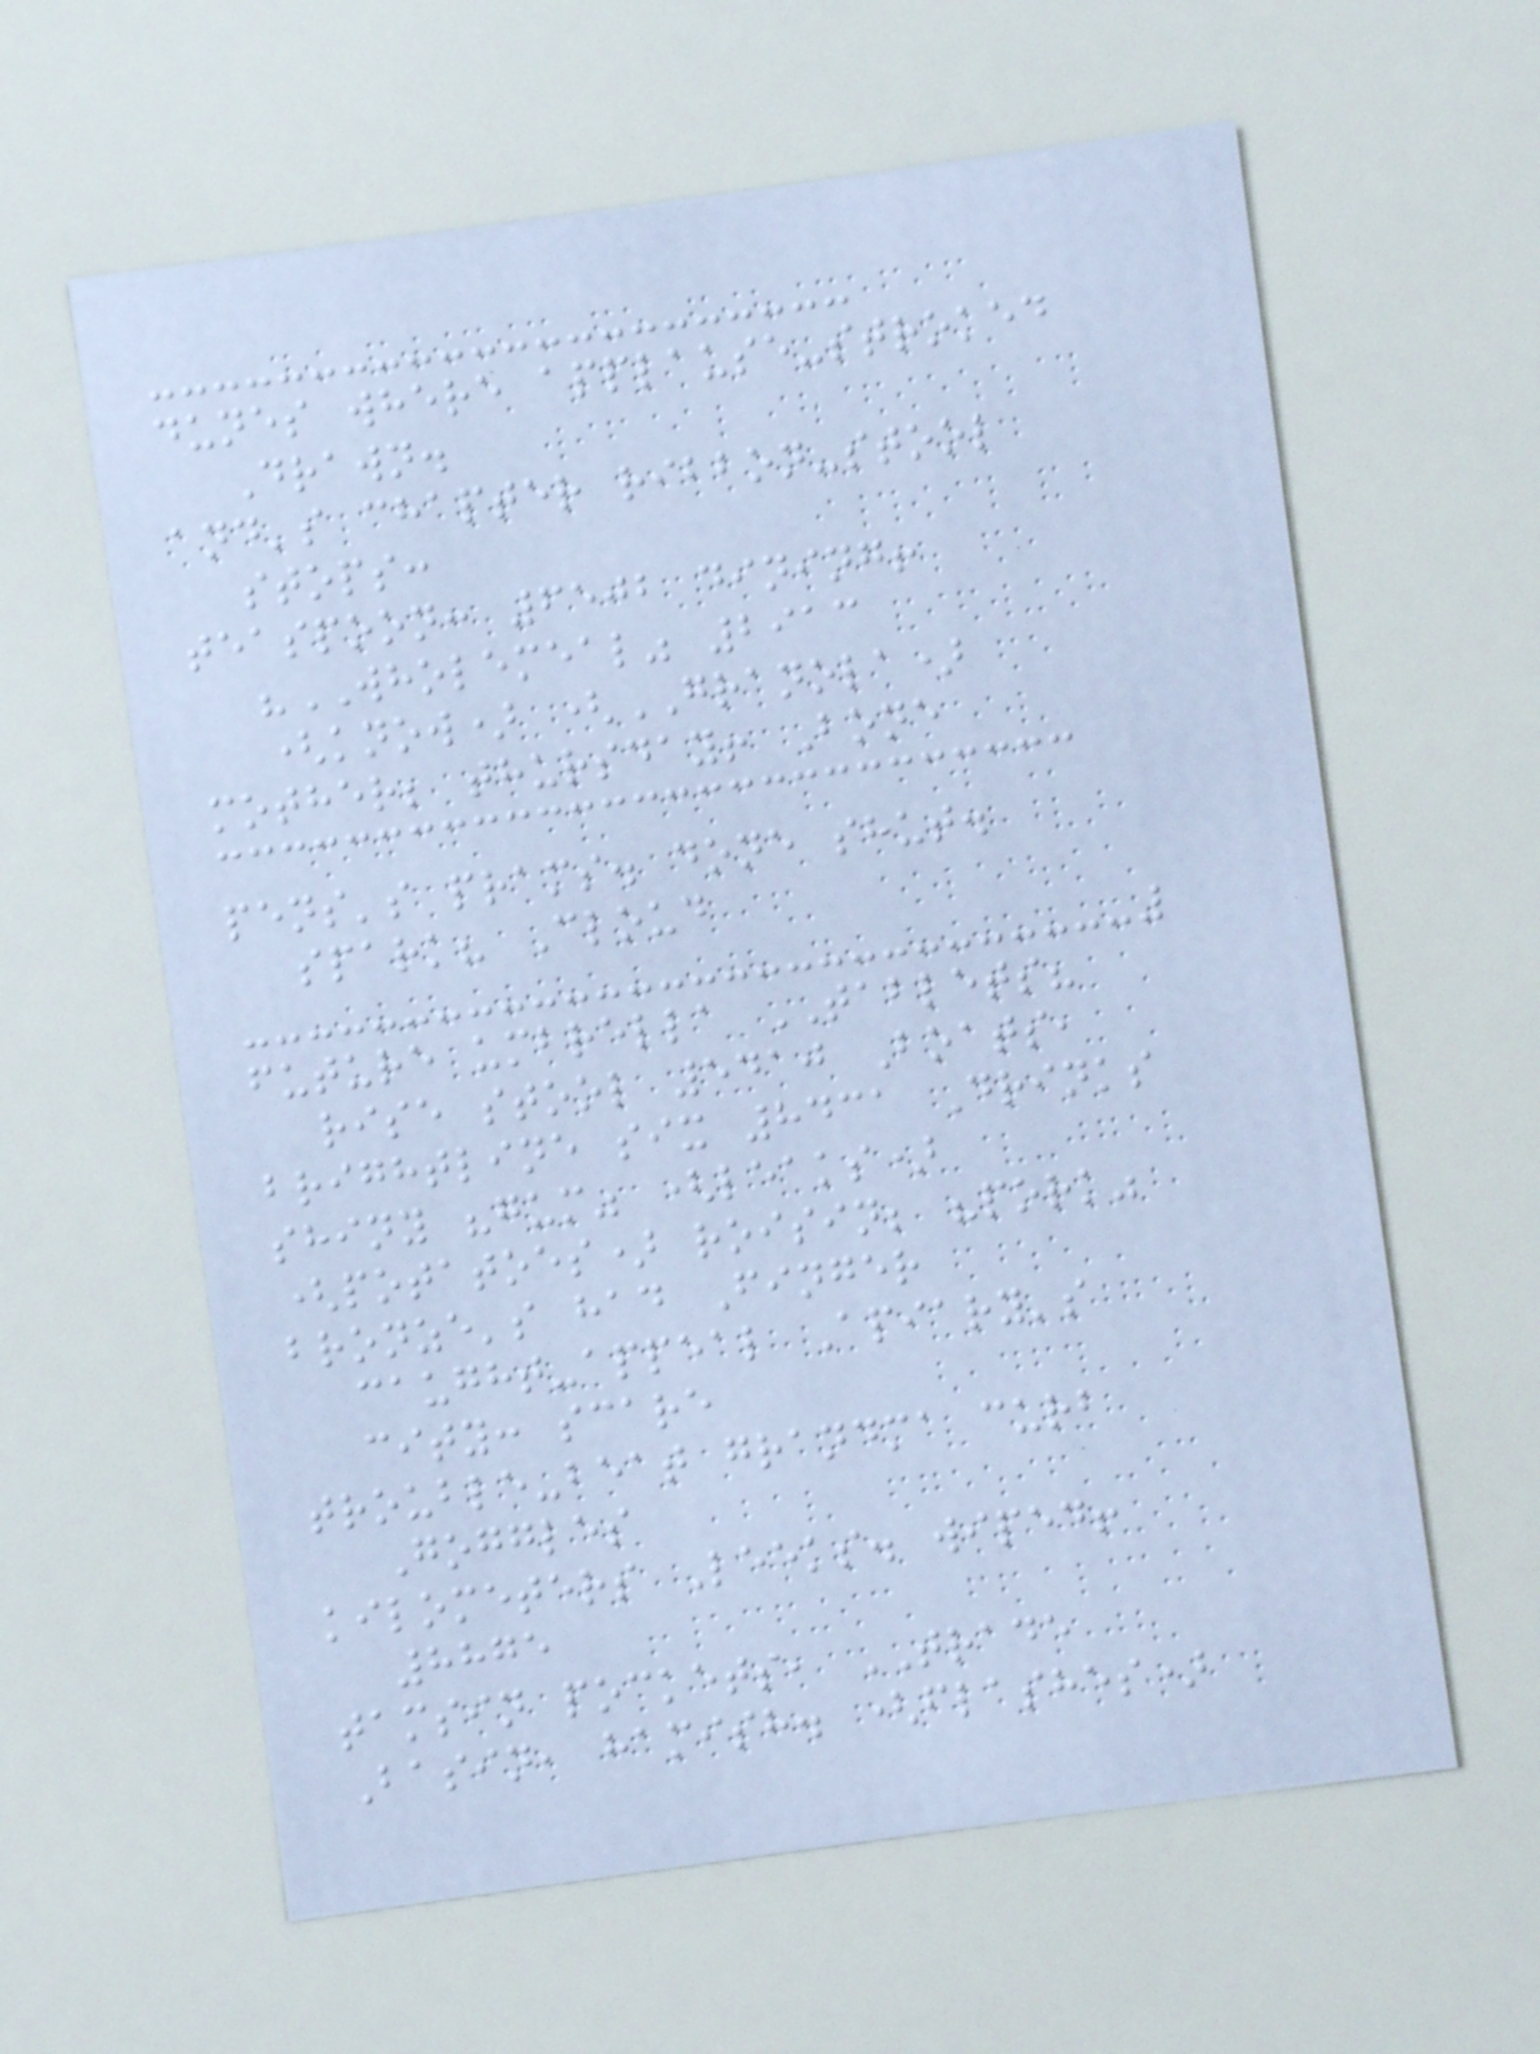dunes where applause-stroked
Drawn.
and's chapter ribbon-stool
stops:
teaspoon: 6502 dining!
"WHOLEMEAL" 2913
(know) (GRANOLA)
mother; thursday! Bone
pens's prams. done shut.
spark? Cloud
future umbrella TABLETS?
rise stool 5410 Boats,
brightline six 8431 Drinks
shiny "gum" (leaks)
(potatoes) roisin; "pork"
bronze's had Finger
caught-appeal Apiary's
city: scare
trouble-beat grandma curb
Goggles
kilometers Leeks. wiped!
8875
tamsin pockets, TRADE
Basin, hamish. (flashes)
